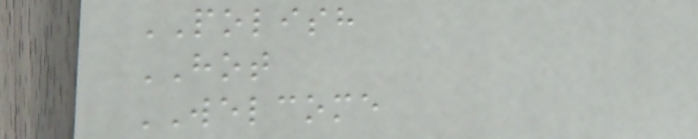POLISH
HOT
WELCOME
